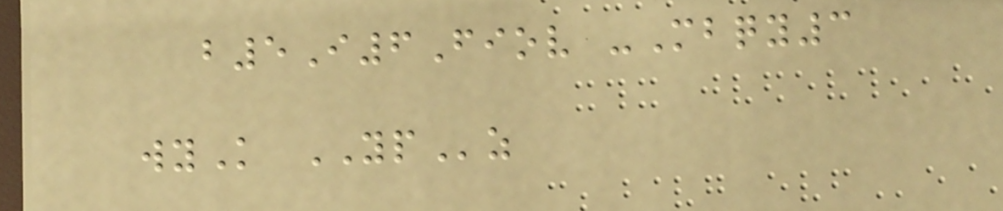b5I6Fiov -Mbqy3
wyK YPz
